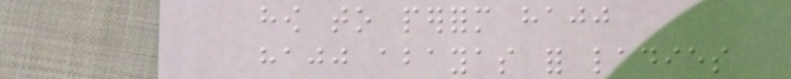how to perform hajj
hajj abayas for ladies
